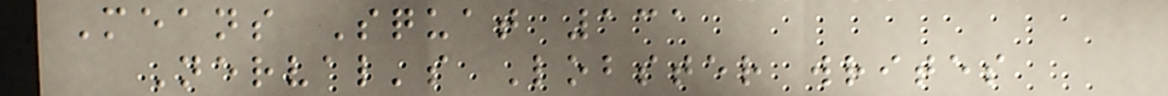Means Squat 131
Nerval's Lobster writes
